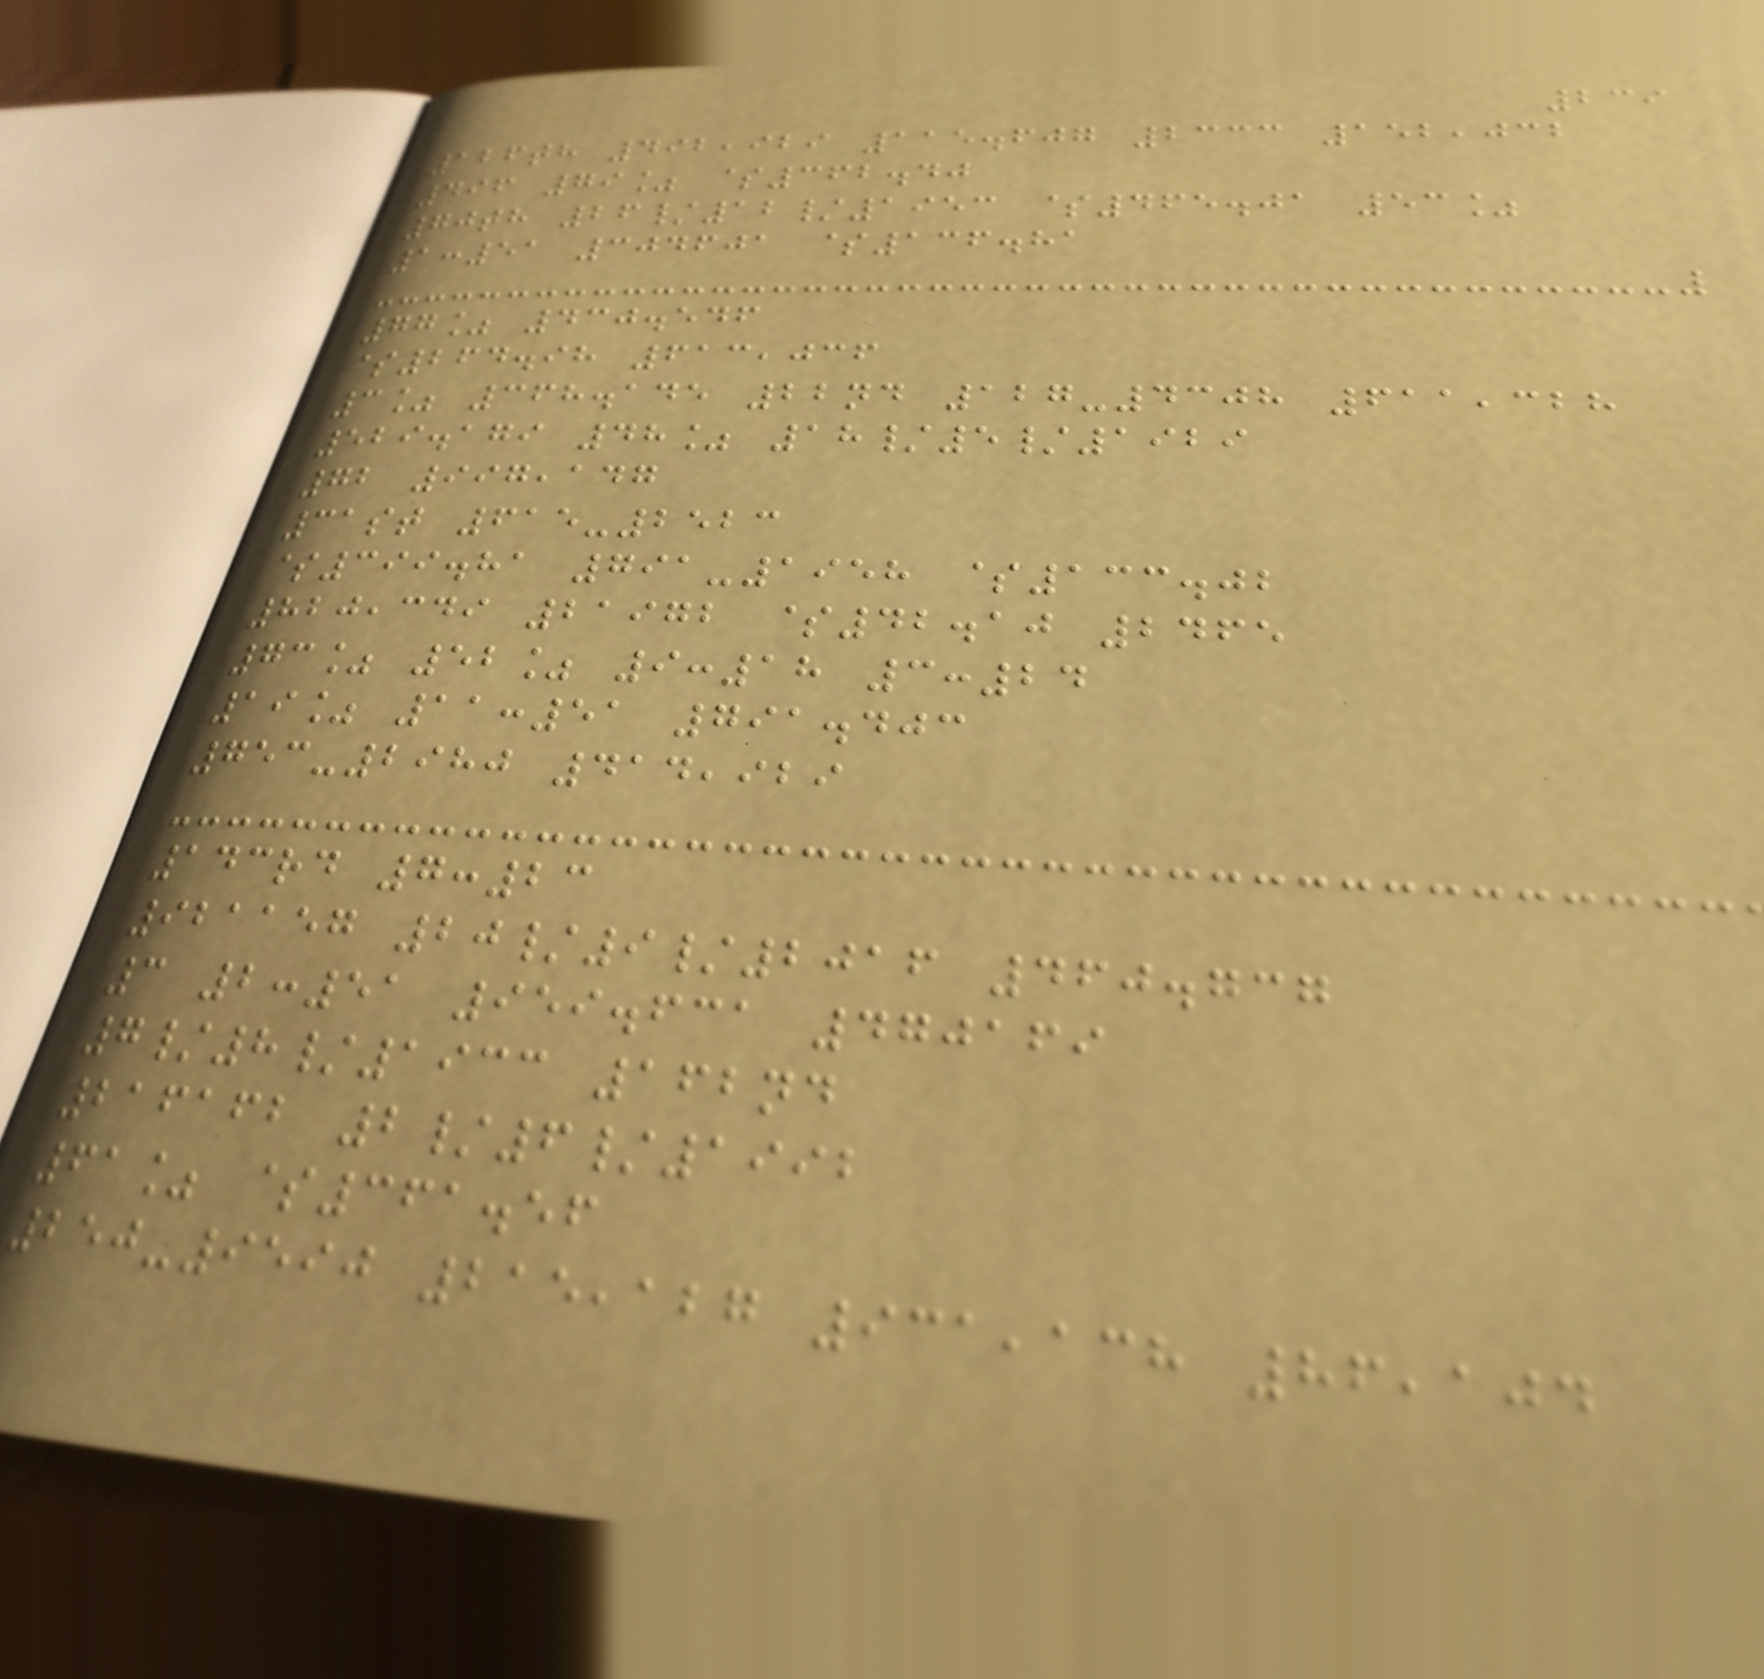239
126th 492,929 115.607 2333 152,032
496 79% $362.40
70th 26/12/1953 $465.01 53%
1:51 304601 $136.81
77% 430.546
$264.98 613,036
3% 368.145 22nd 127-4308 611,328
529.179 48% 18/5/1929
72 997,147
31st 615-2523
$399.81 791-1958 $133.02
820,349 21972 $42.10 2465
73% 52% 9:18 3:24
19% 11:51 791.403
753-2980 414,929
143rd 7:23
921157 20/9/2016 460.737
3 2:51 959.631 470169
7/8/1933 162nd
216162 2/6/1992
61% $361.56
250-9590 215,127 931,138 86,104
